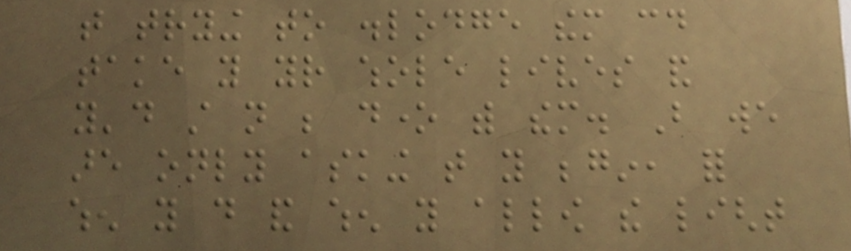that trying to dislodge them could
take you your whole lives and
you'd still not be done with them. But we
are only asking that you begin, for
when you do and when you allow the light
